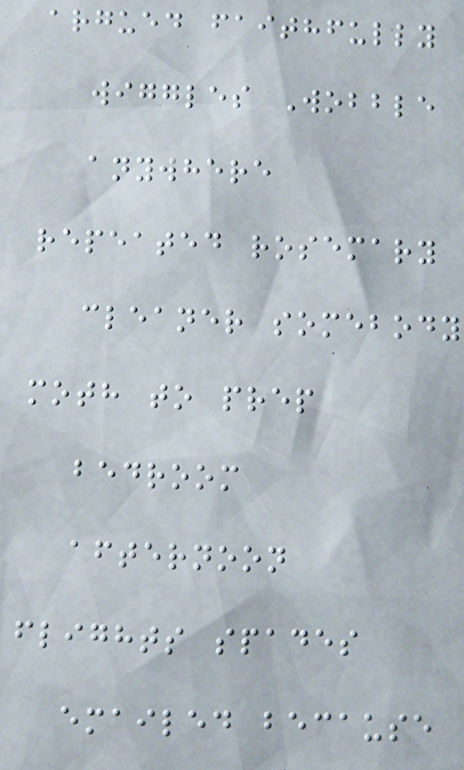argued faithfully
wiggles Wobble
anywhere
repeated rosemary
cleaner somebody
moth to prep
bedroom
afternoon
flights spades
emailed because
